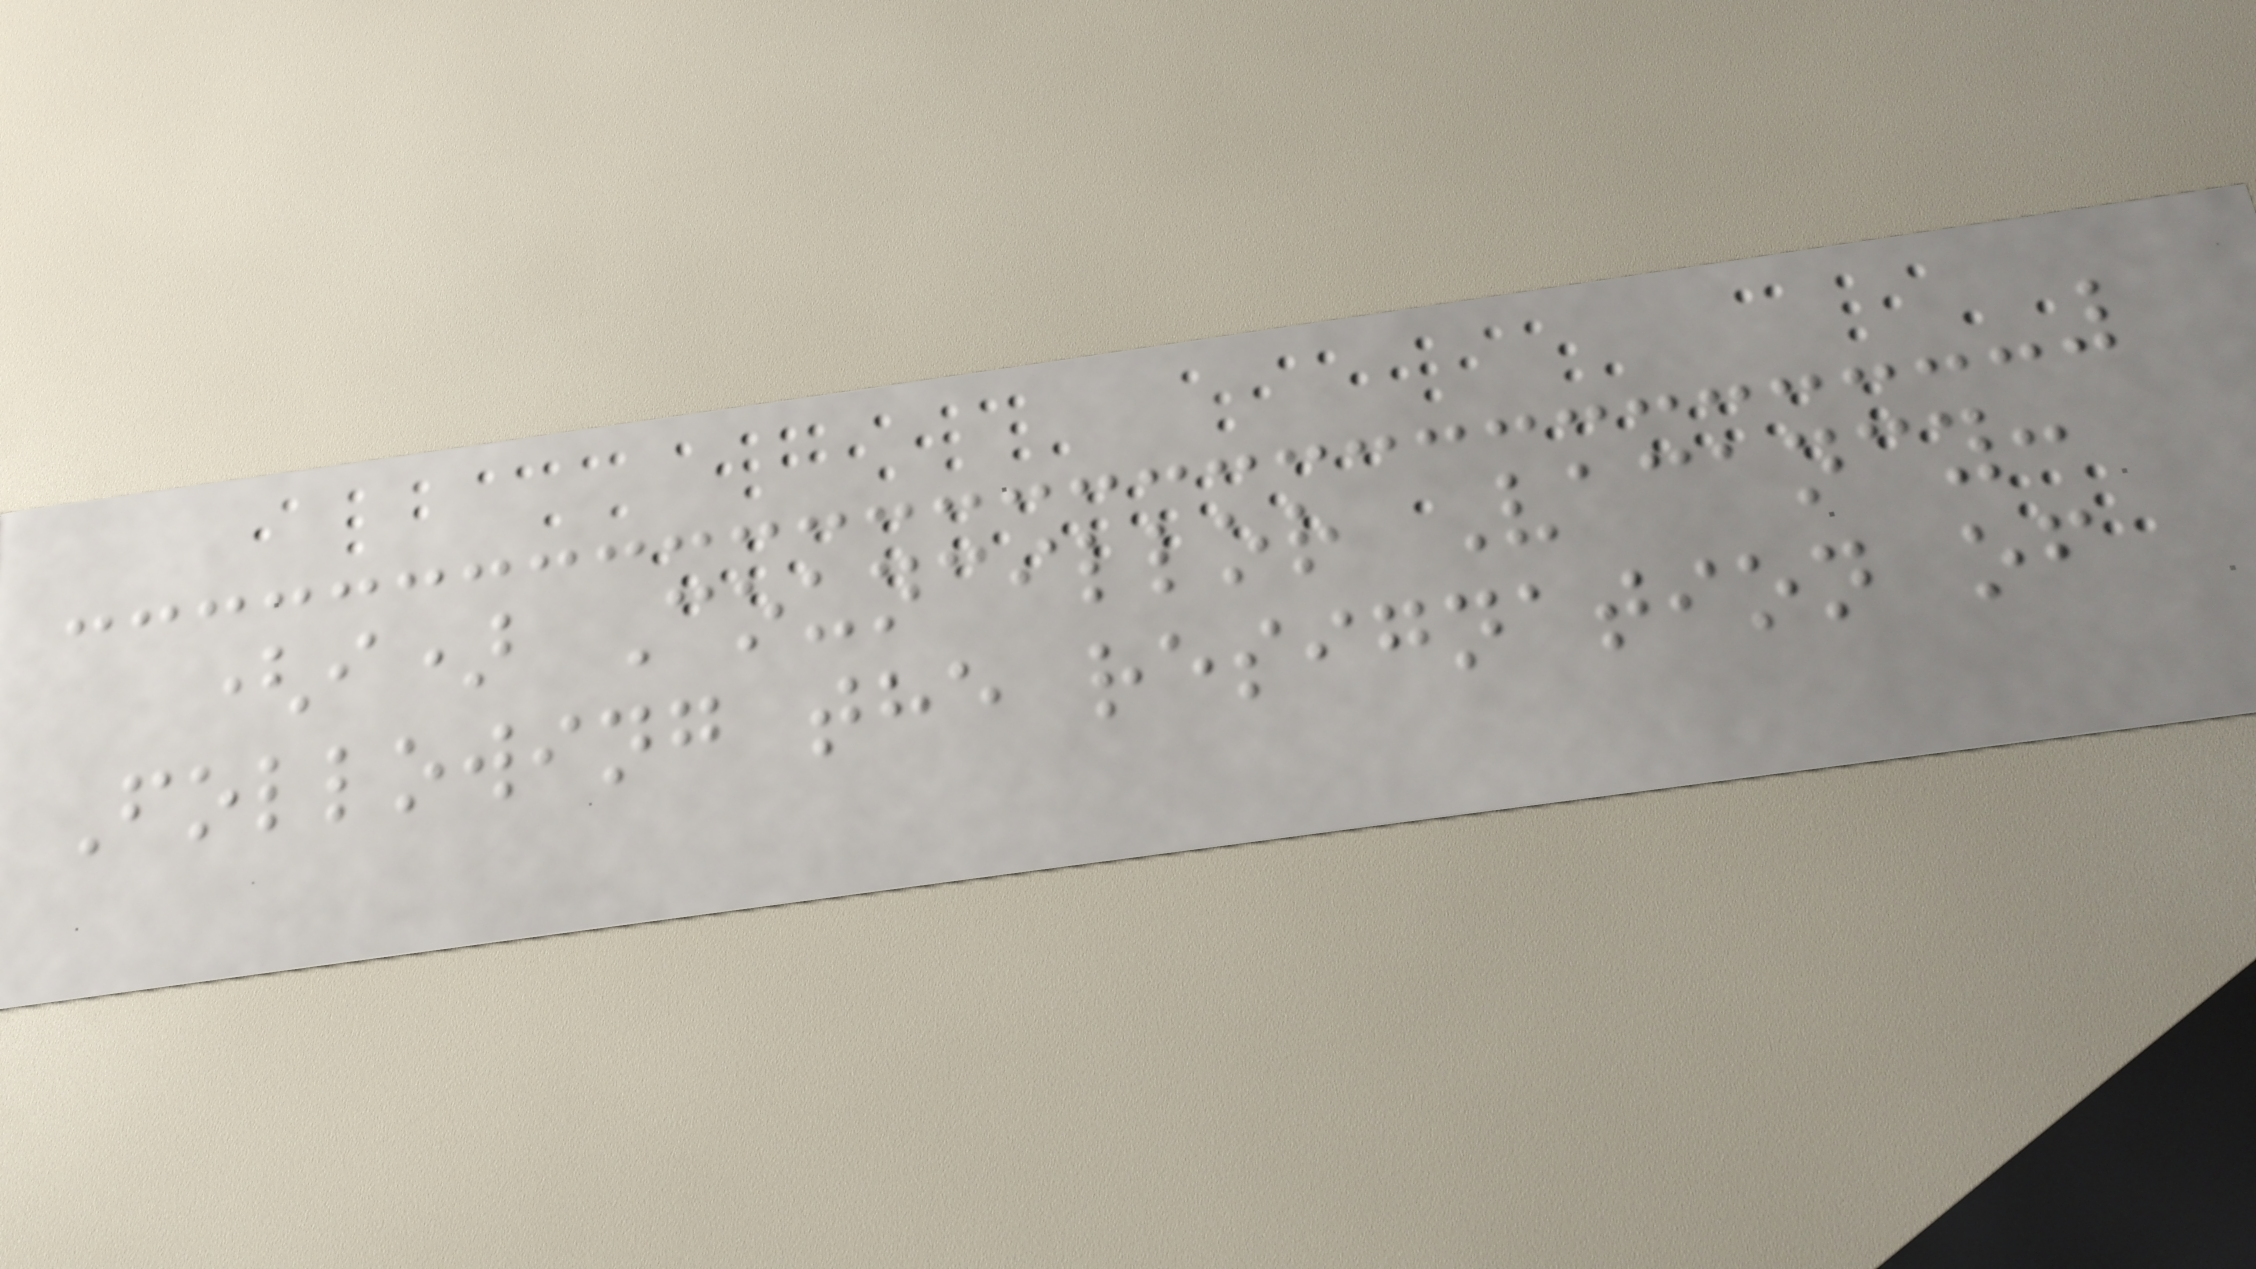(i) Councillor Vacancy:
Following the resignation of
